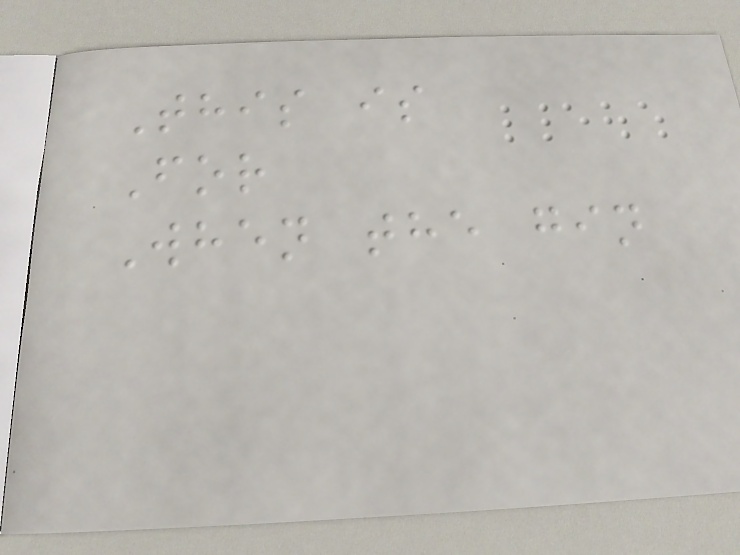This is
For
When the gin
